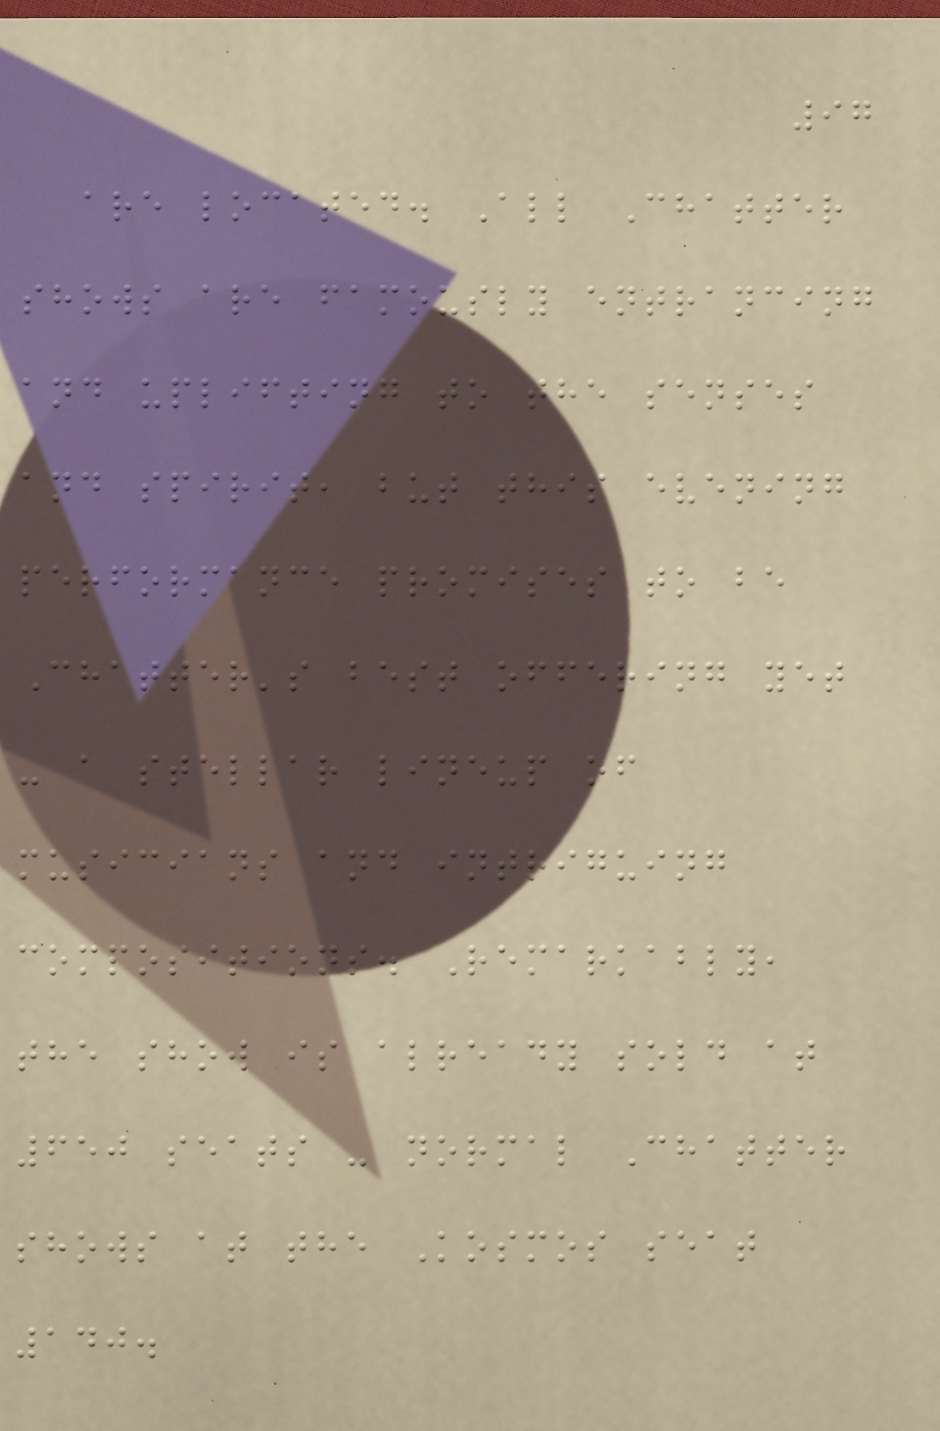97
are located. All Chatter
shows are famously entrancing
and uplifting to the senses
and spirit, but this evening
performance promises to be
Chatter's best offering yet
- a stellar lineup of
musicians and intriguing
compositions. Remarkably,
the show is already sold at
650 seats - normal Chatter
shows at the Kosmos seat
140.
